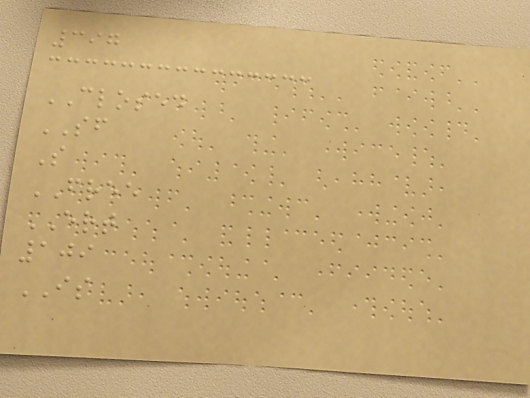397
CLOSED
SF
S
FREE
ERT
109
IS
